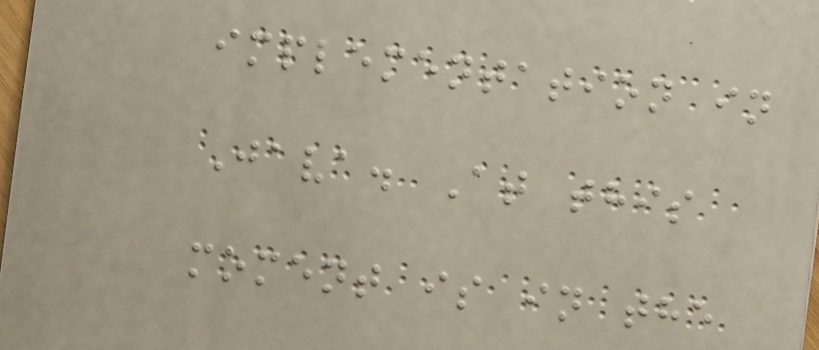implementation in
Java. At this
moment is in the
